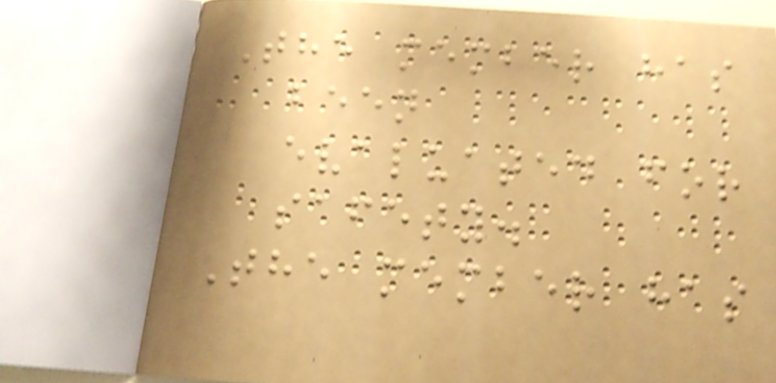The member has
been
evaluated for
safety.
The member has
